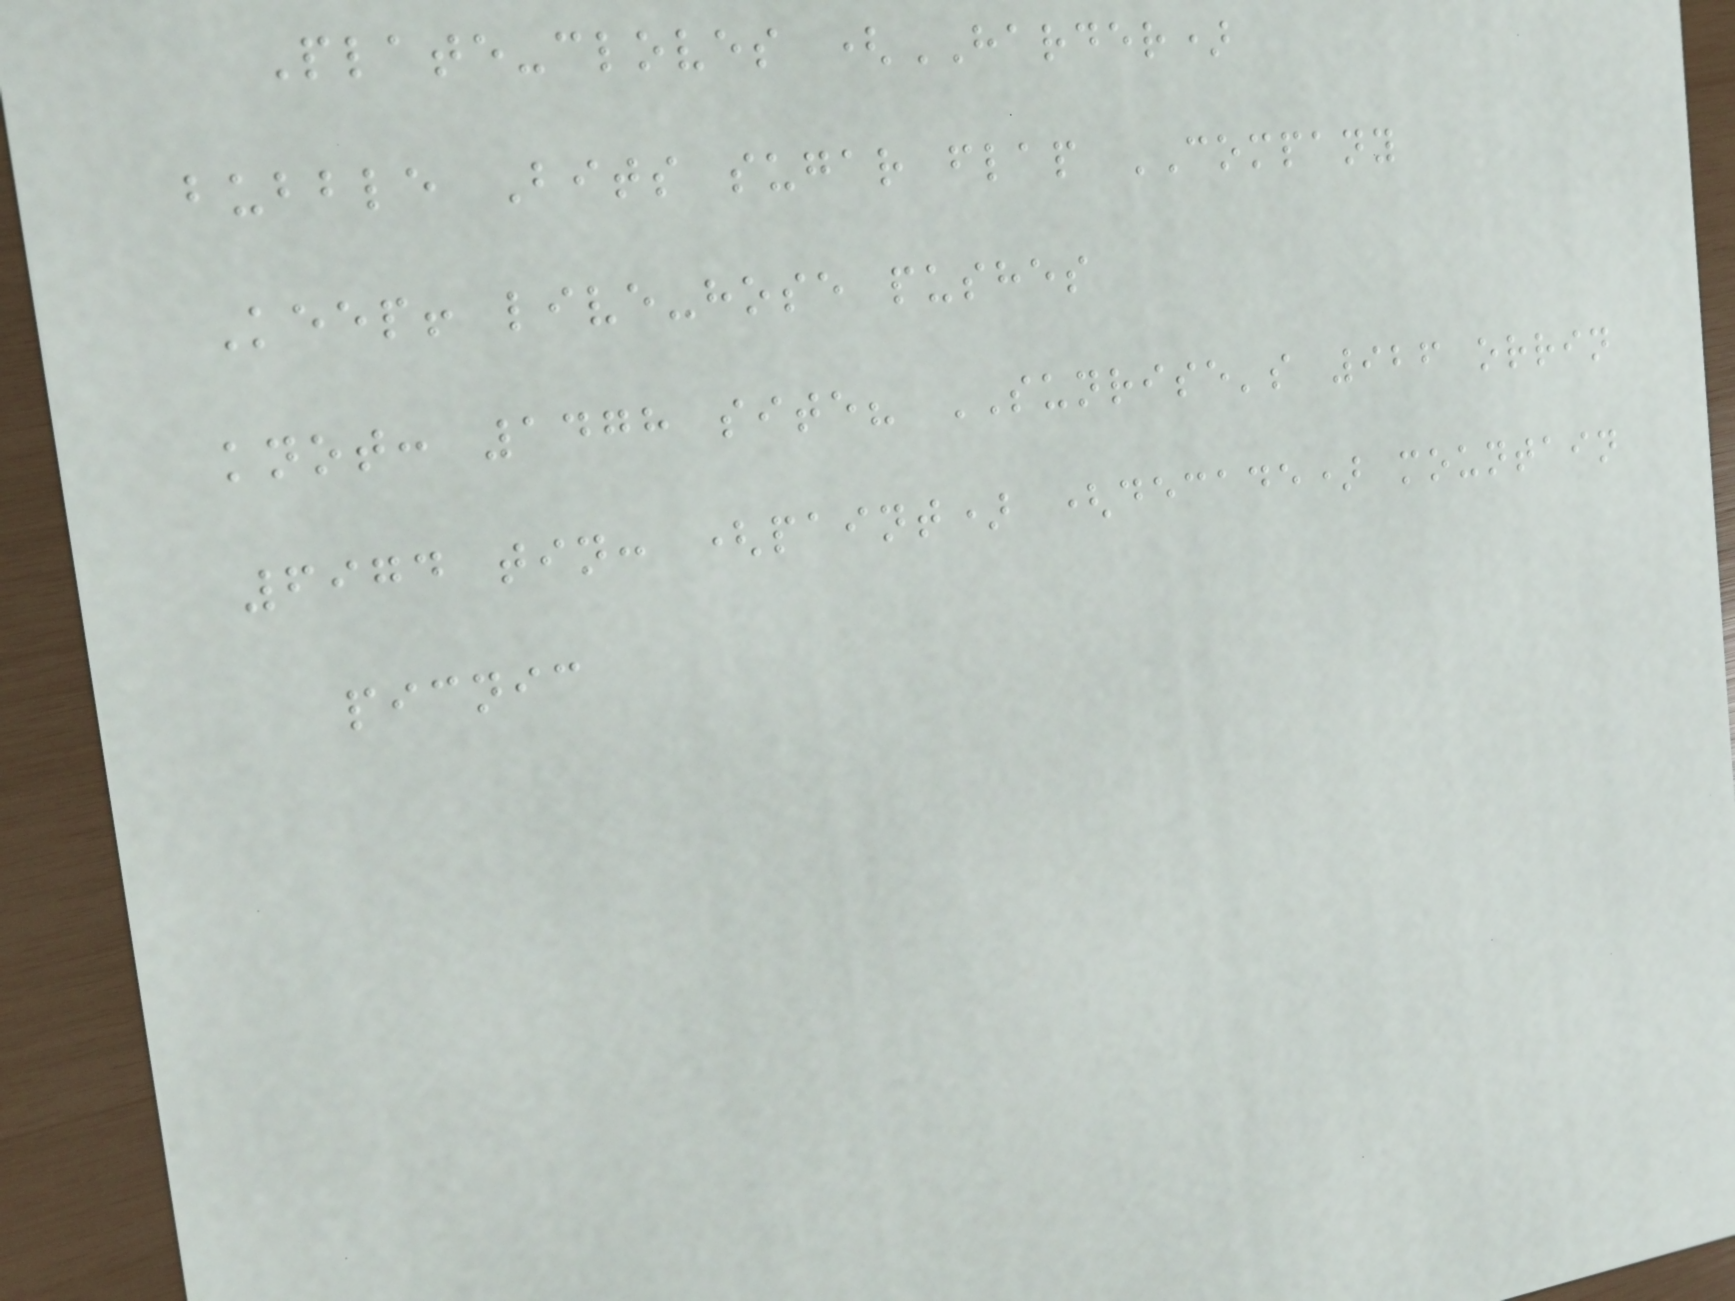Plate-cloves (HARDER)
bubble Bits sugar flap COMPANY
Keep! live-hose pushes
knot: 1478 site? SUNRISE's 926 orrin
6974 tin: (paint) (decade) mountain
picnic
